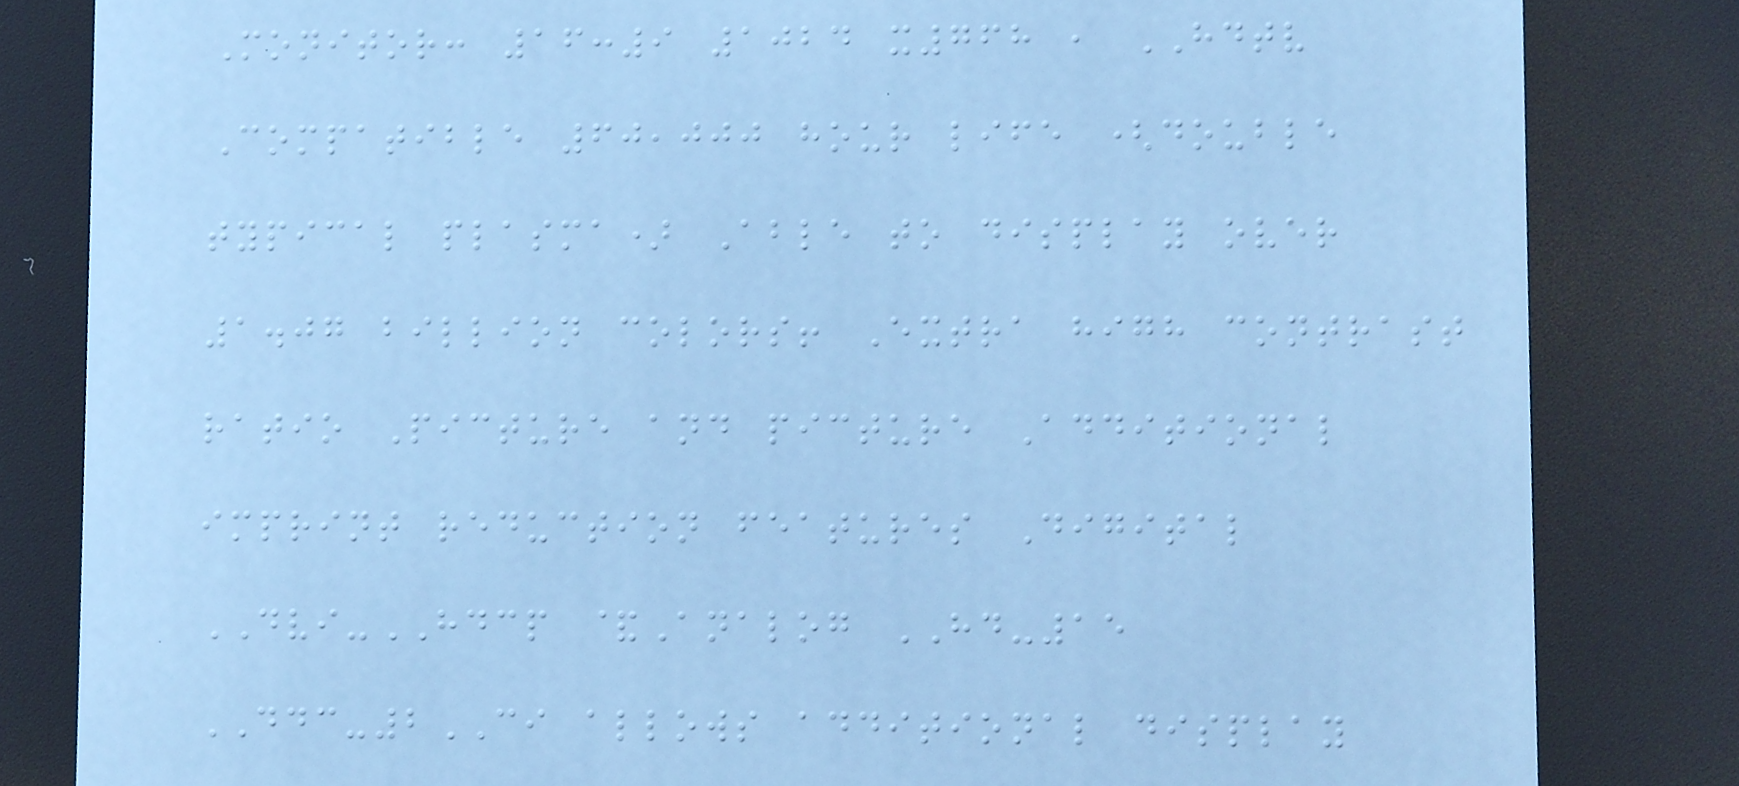Monitor: 16:9 1024 x768 , HDTV
Compatible 60,000 hour life (double
typical plasma) Able to display over
1.07 billion colors! Extra high contrast
ratio Picture and picture Additional
imprint reduction features Digital
DVI-HDCP &Analog HD-15
DDC-2CI allows additional display
